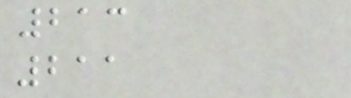213
211
